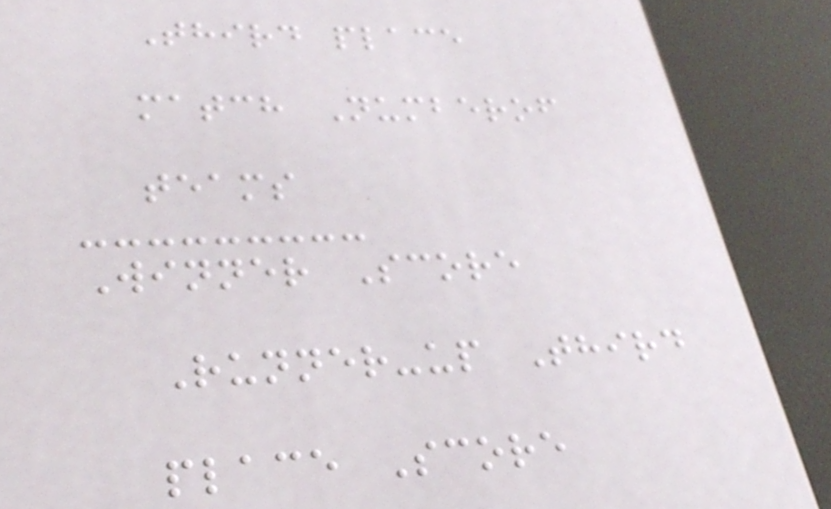Third place
match Numberof
teams
Winner Score
Runner-up Third
place Score
